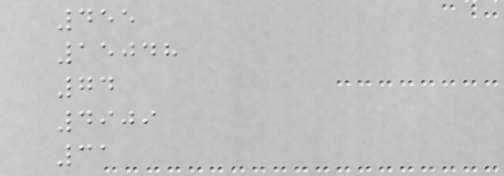455
15048
74
4909
31
